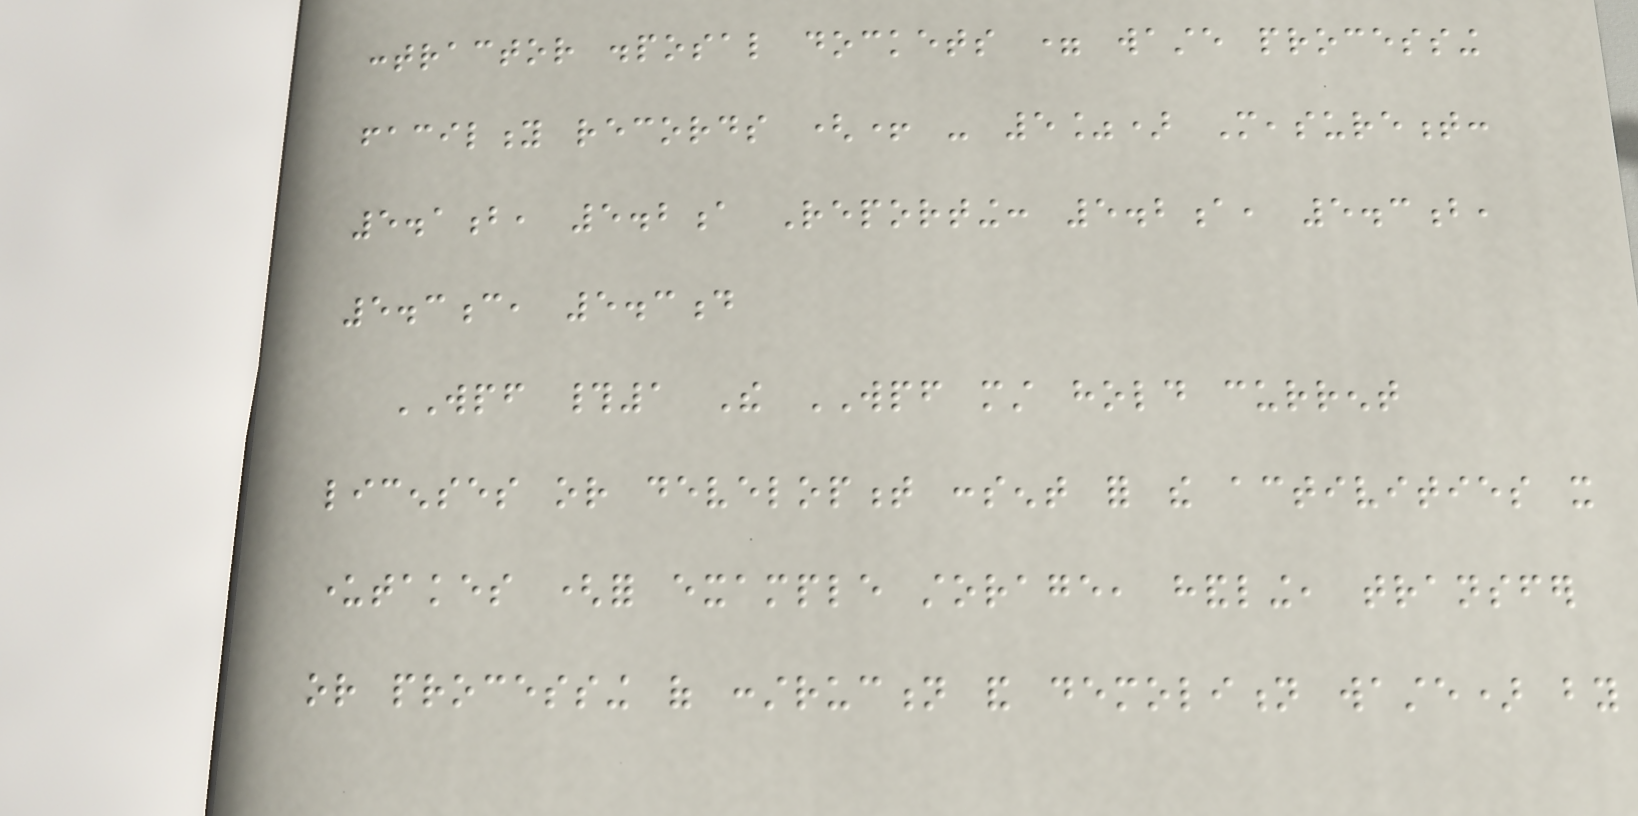contractor disposal dockets = waste processing
facility records (+ - 5%) Measurement:
5.1b, 5.2a Reporting: 5.2a, 5.3b,
5.3c, 5.3d
WPF #1 The WPF must hold current
licenses or development consent for the activities it
undertakes (for example storage, handling, transfer
or processing of construction and demolition waste) by
